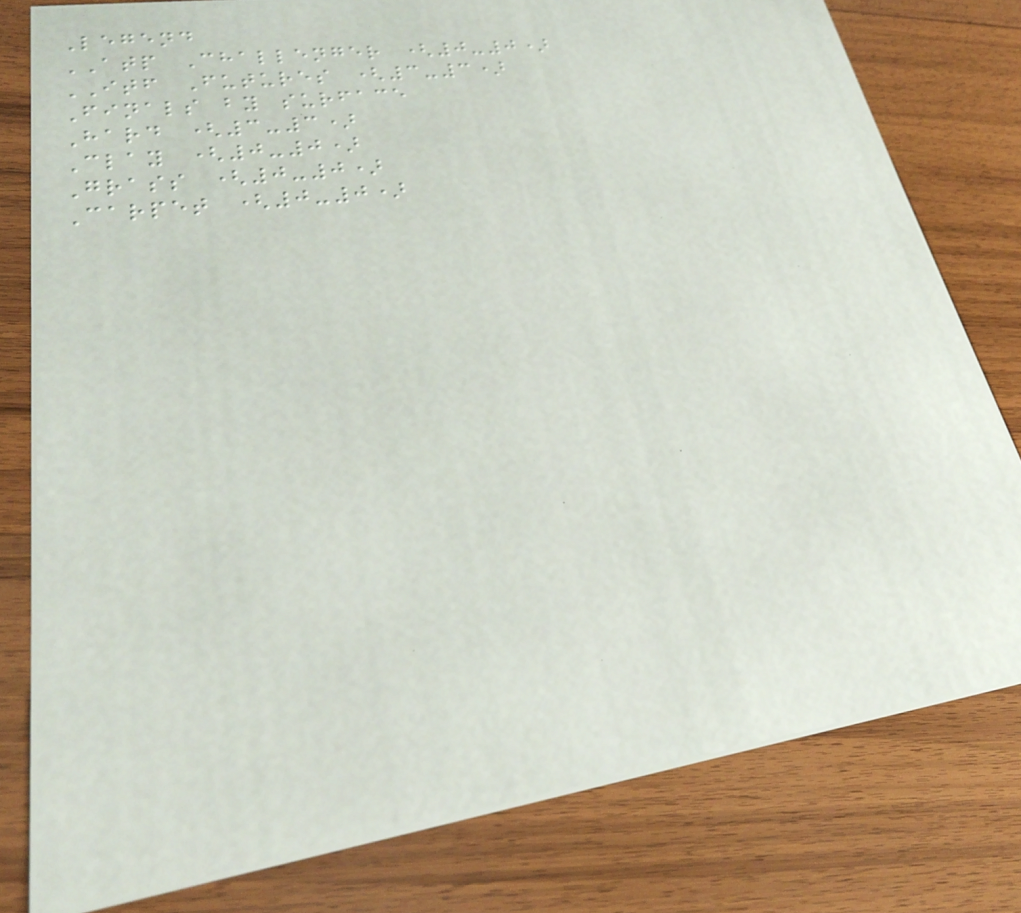Legend
ATP Challenger (0-0)
ITF Futures (3-3)
Finals by surface
Hard (3-3)
Clay (0-0)
Grass (0-0)
Carpet (0-0)
